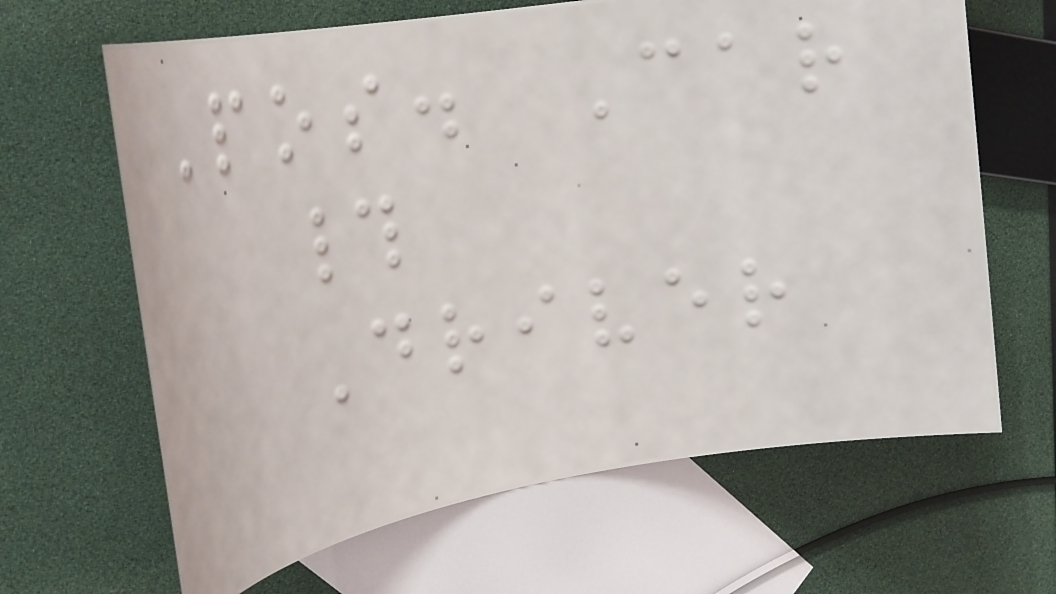Pos. Car
#
Driver
